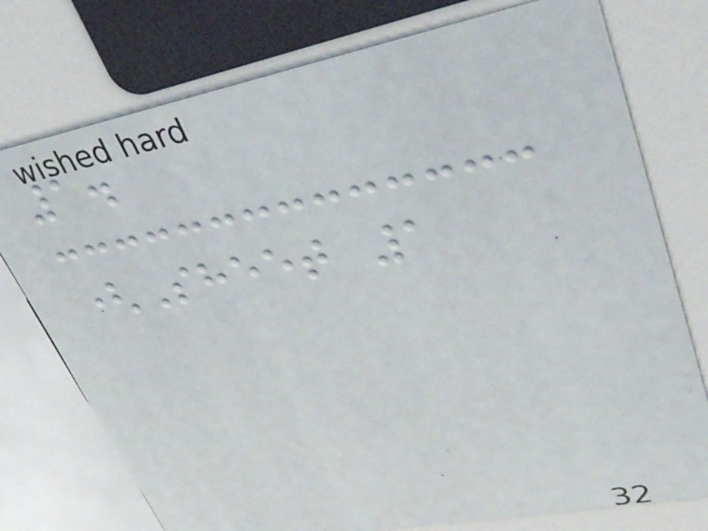1.
(Sheet 1
